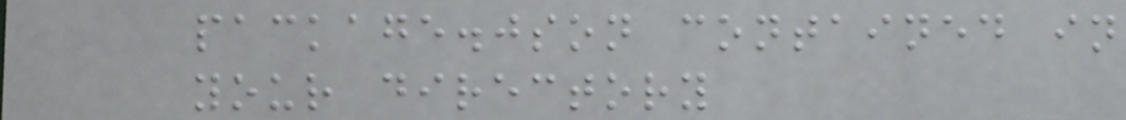package.json contained in
your directory
